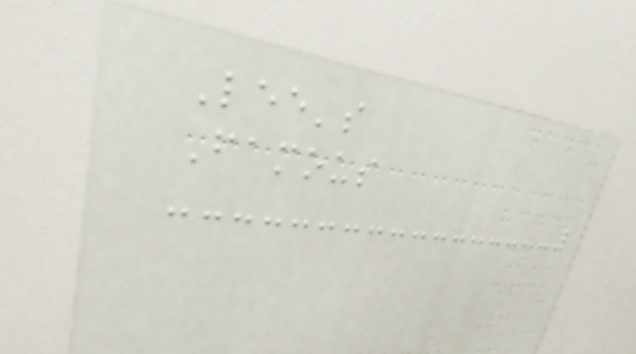Lee's
Famous
